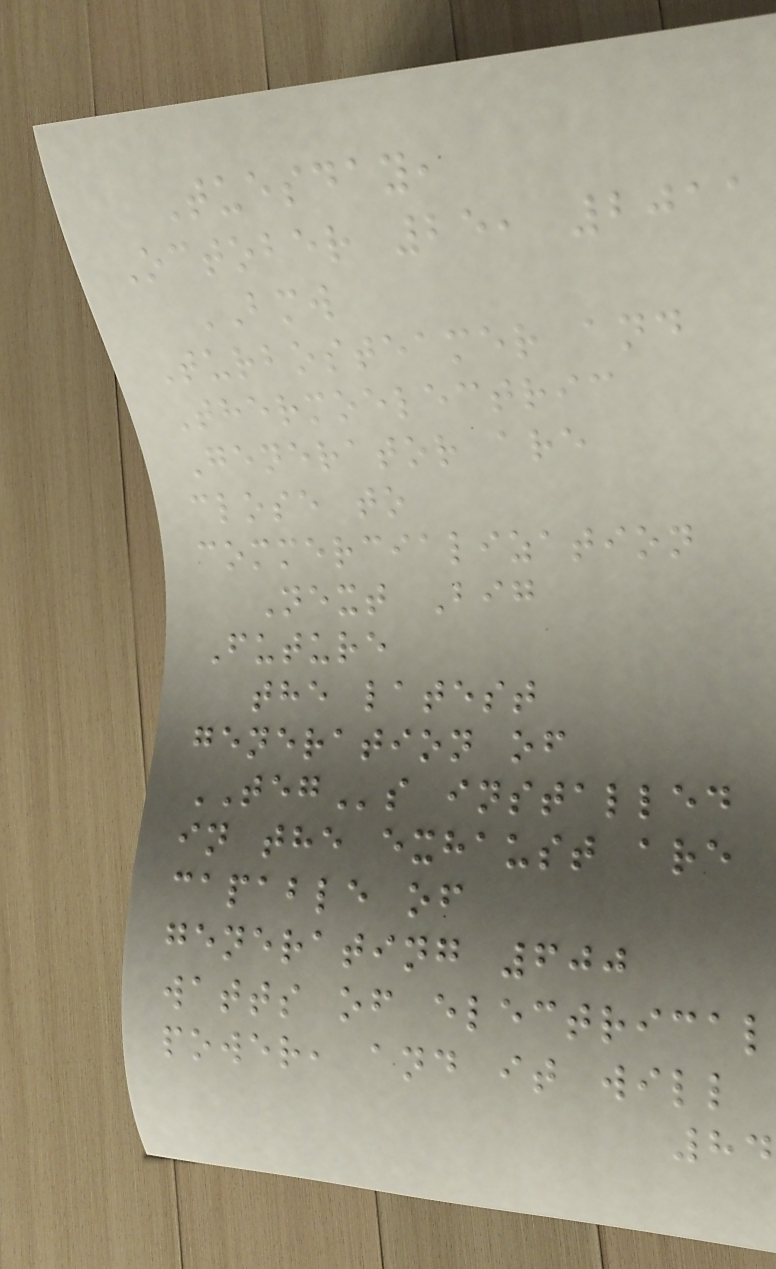Tuesday,
October 25, 2011
BMW
Turbosteamer and
Thermoelectric
Generator are
close to
commercialization
Next Big
Future
the latest
generation of
TEGs installed
in the exhaust are
capable of
generating 600
watts of electrical
power, and it will
84
